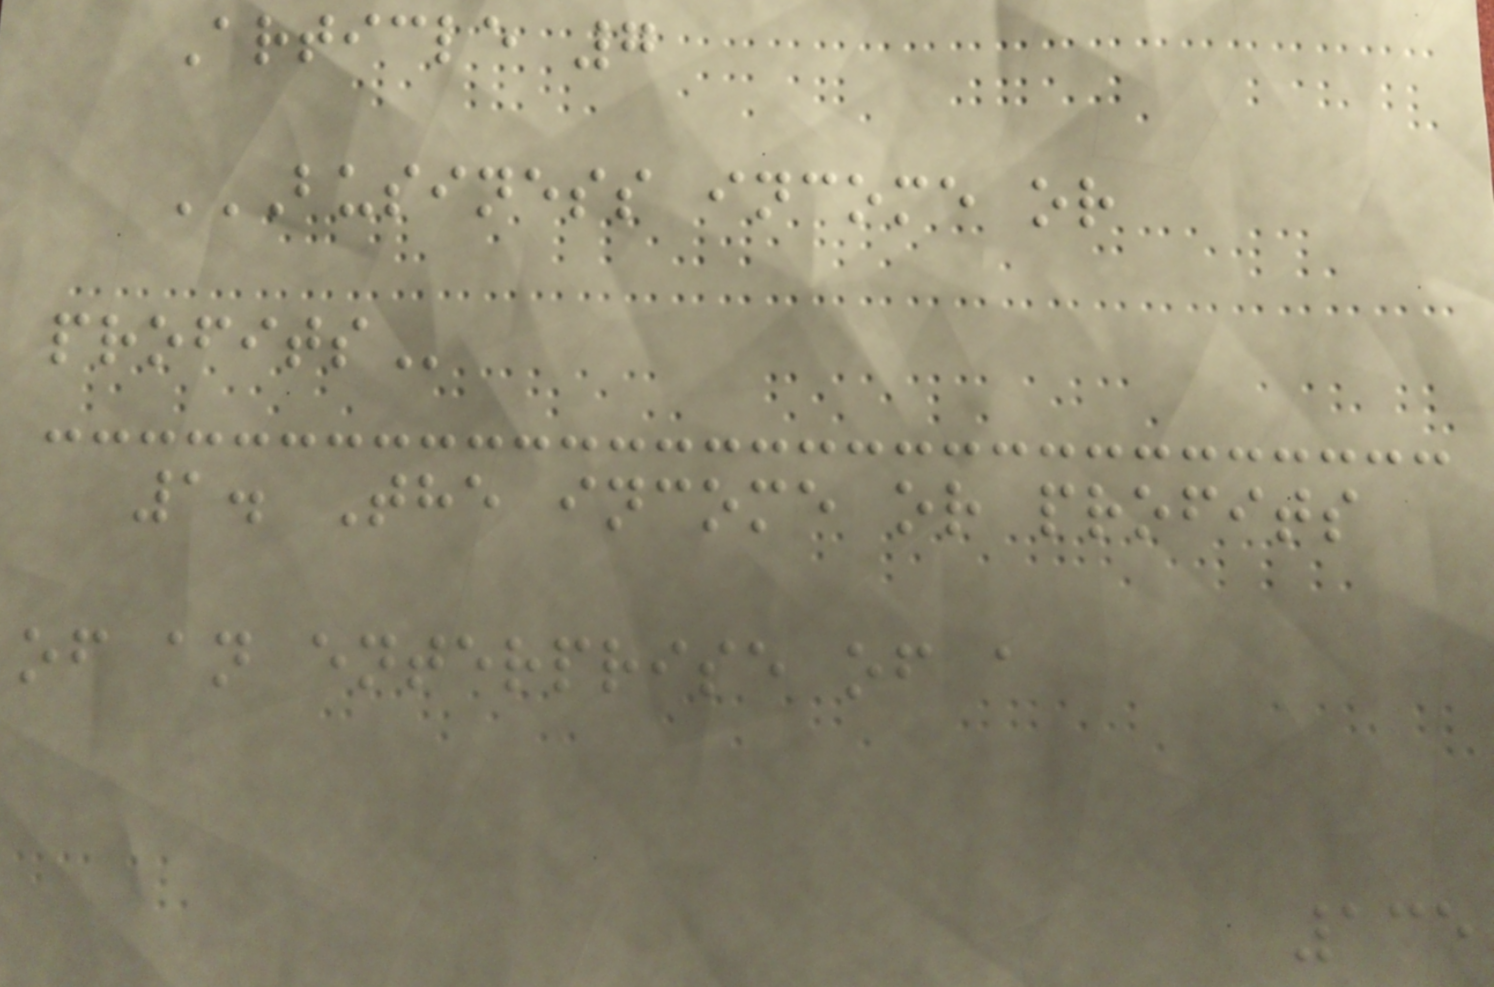Article 7
BUSINESS INCOME OR
PROFITS
1. The income or profits
of an enterprise of a
135
